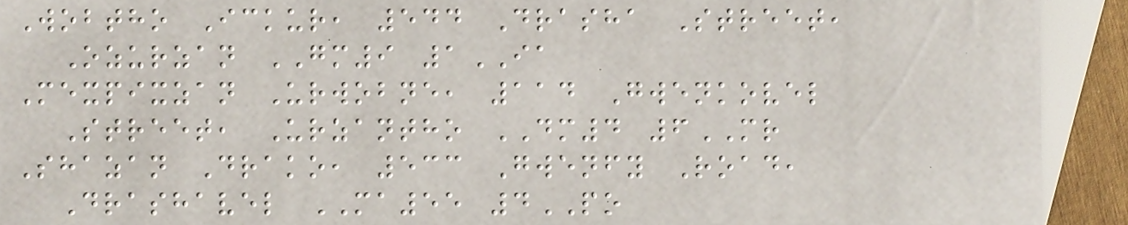Wobtho Ickur, 544 Drasha Street,
Ozurzan GM9 1IA
Mexpixzan Urwobne, 114 Gwenkovel
Street, Urzantho DM4 6MR
Shazan Drako, 533 Gwenfy Road,
Drashavel MA55 4PO
